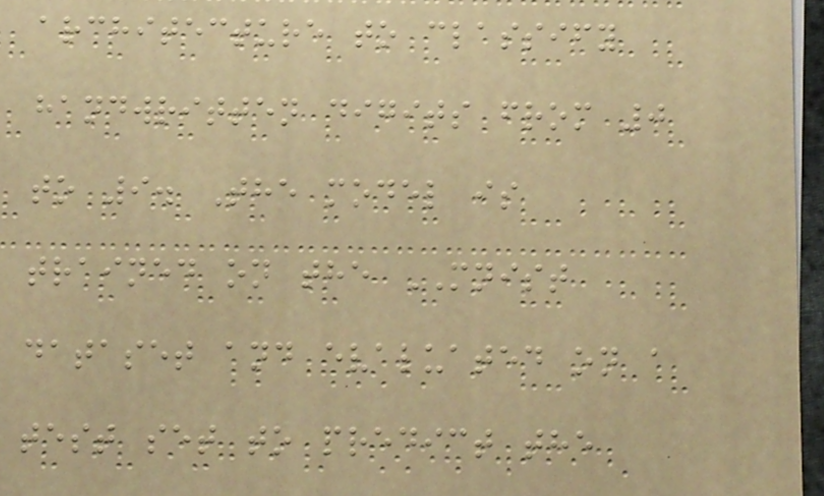architecture to classify
handwritten digits from 0
to 9. The model is
trained on the MNIST
dataset and evaluated on a
test set to predict the
